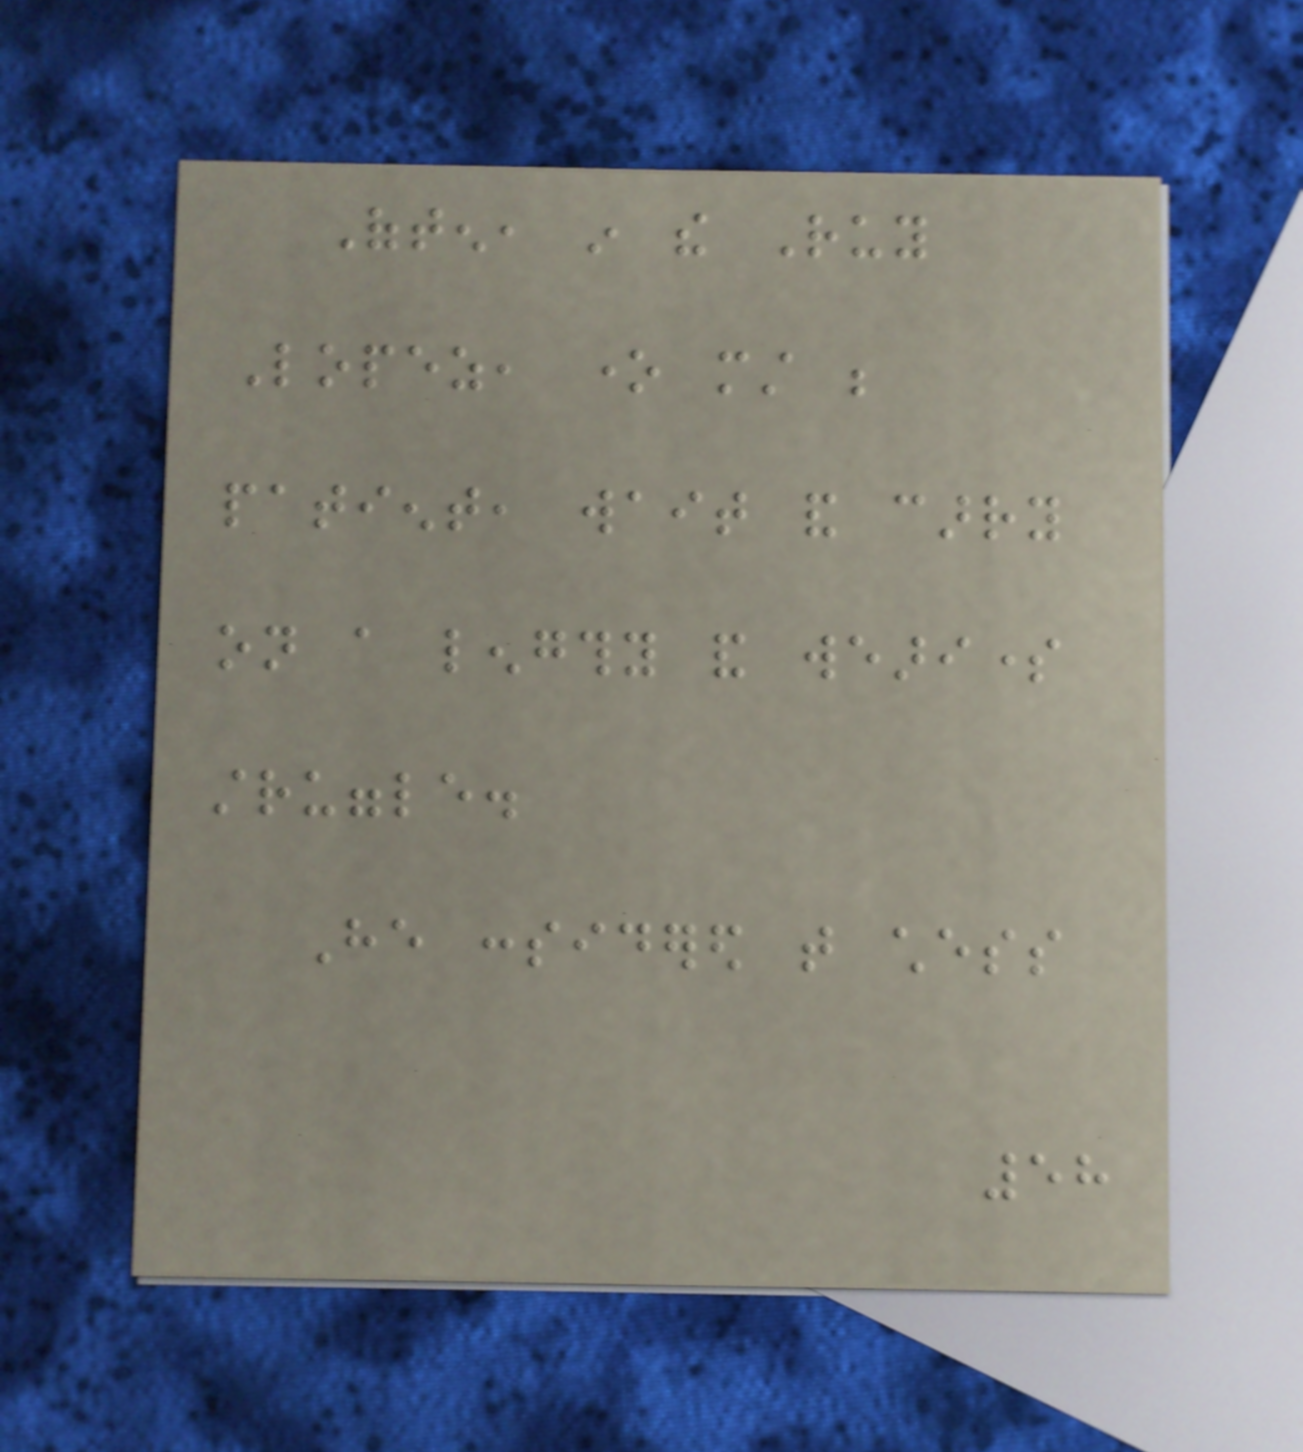Often, in the Ruy
Lopez, one must be
patient, wait and carry
on a lengthy and wearisome
struggle.
He considered that chess
58
